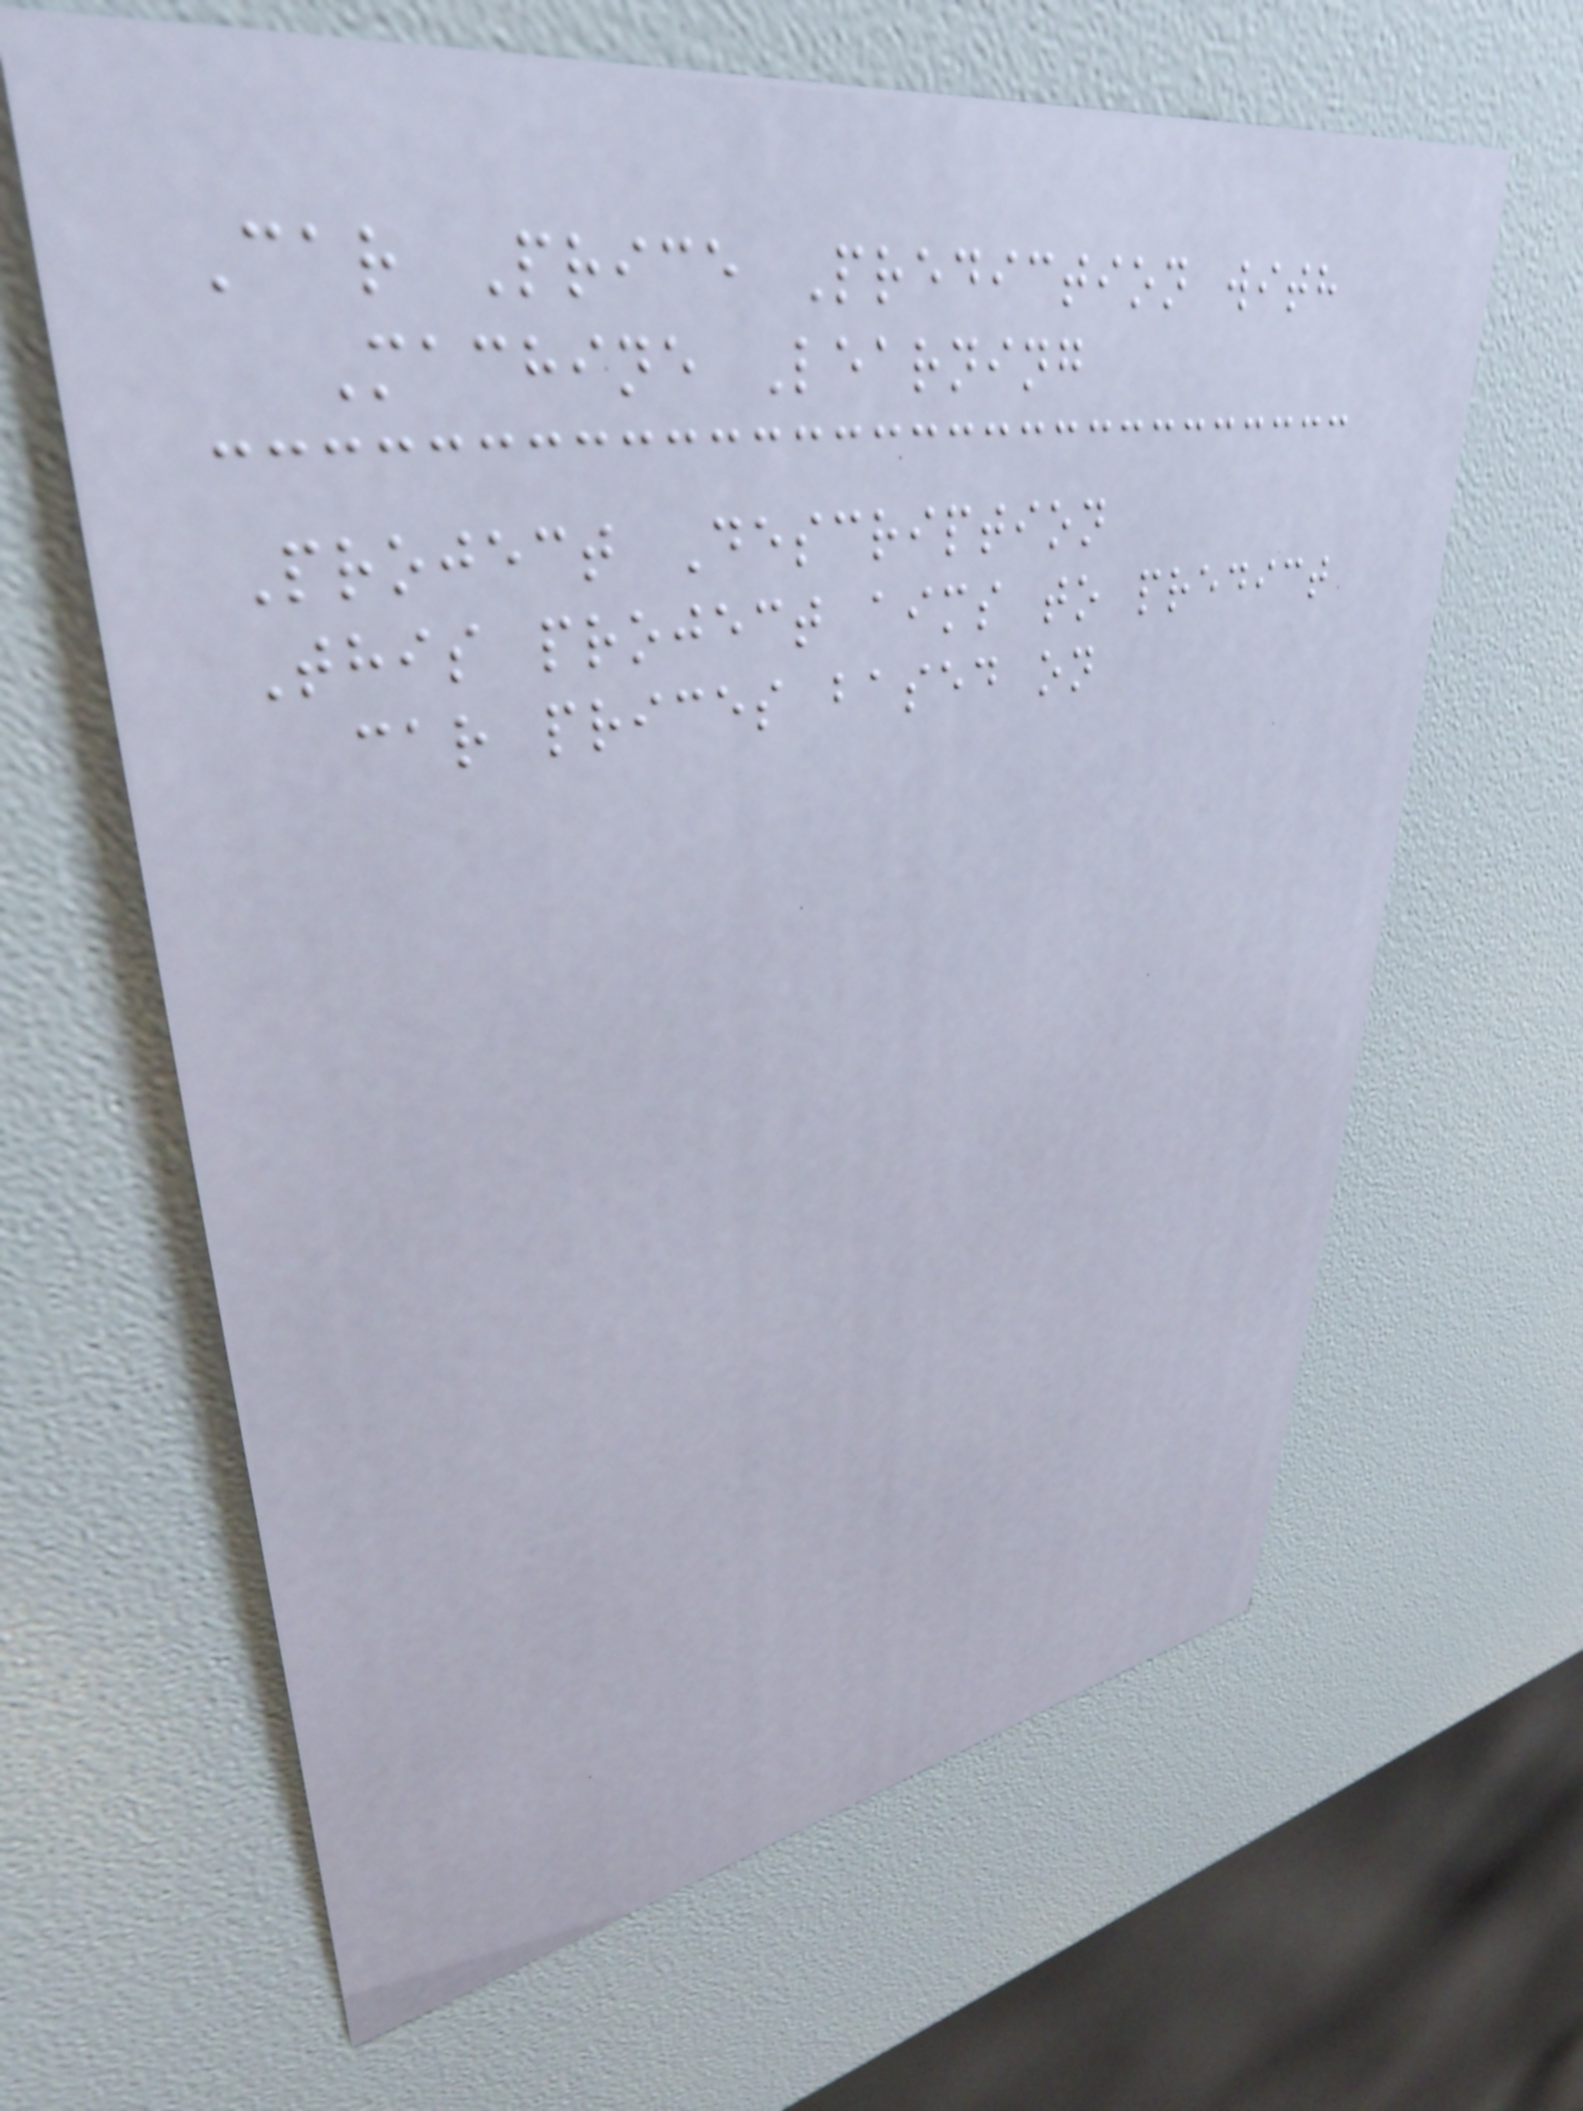Car Price Prediction with
Machine Learning
Project Description
This project aims to predict
car prices based on
